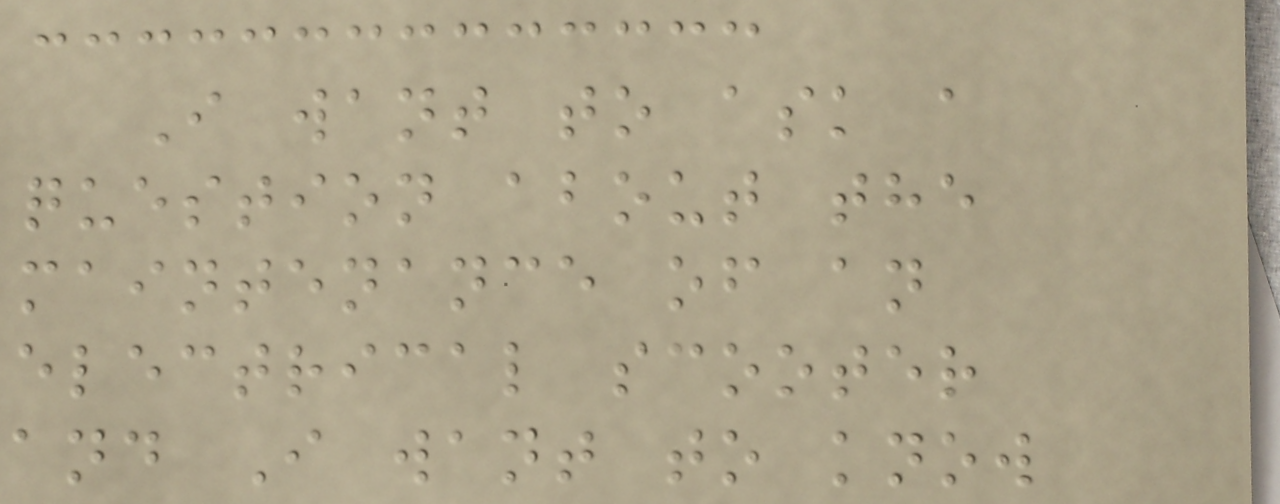I want to ask a
question about the
maintenance of an
electrical scooter
and I want to know
